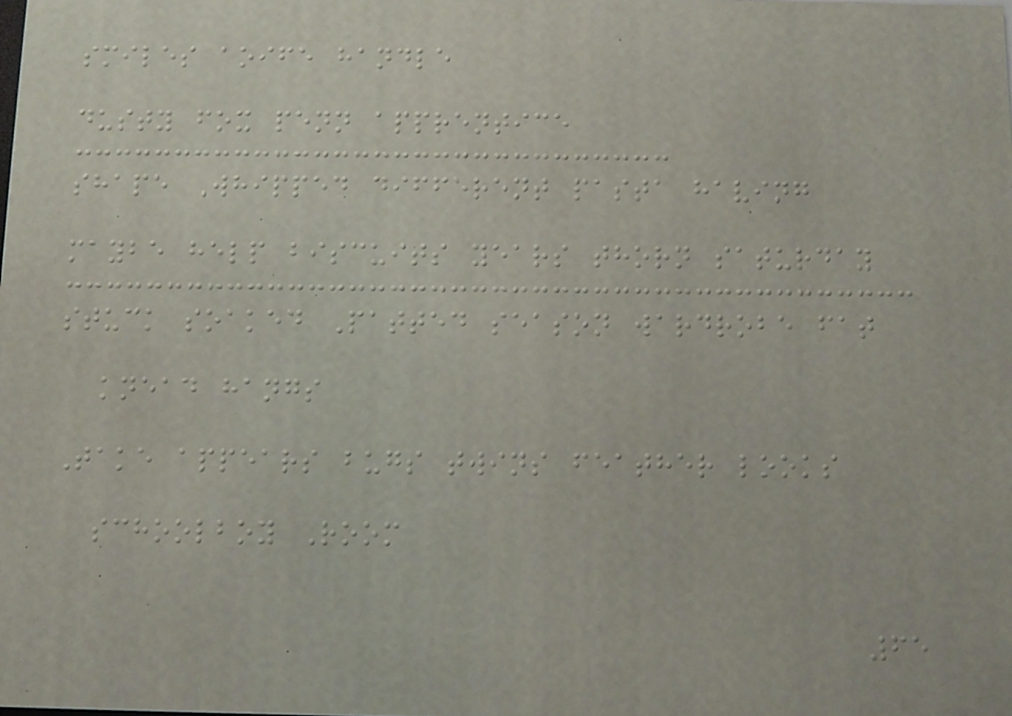smiles aoife handle
dusty fox penn apprentice
shape Whipped different pasta having
maybe help biscuits years thorn saturday
stuck soaked Patted season wardrobe fat
knead hangs
Take appears bugs twins feather looks
schoolboy Room
65
